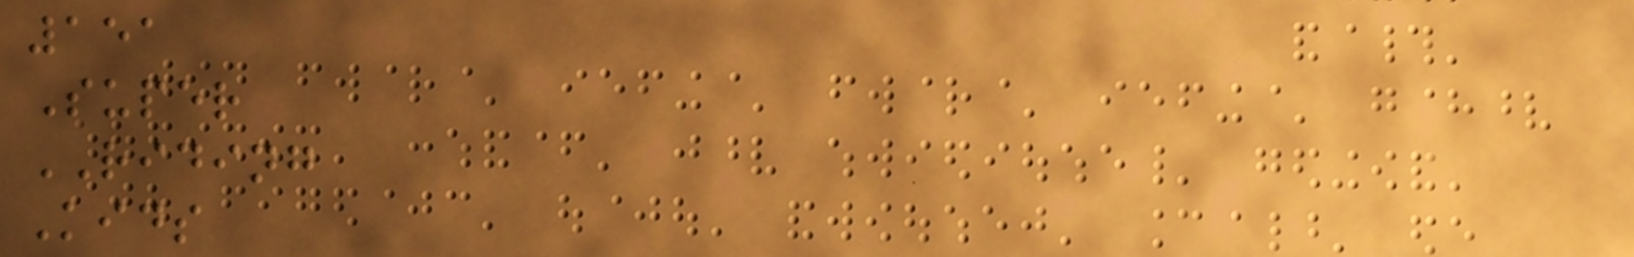151
Super
RIDING
Kids
